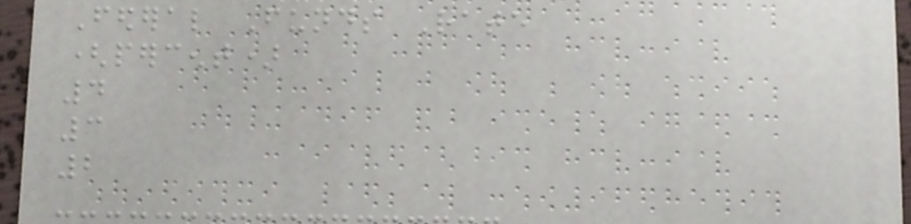Federal Funds Rate
(percent)
4
3
2
